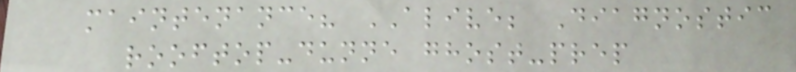maintenance? ALIVE; Diagnostic
rooftop-dunne ghost-prep
